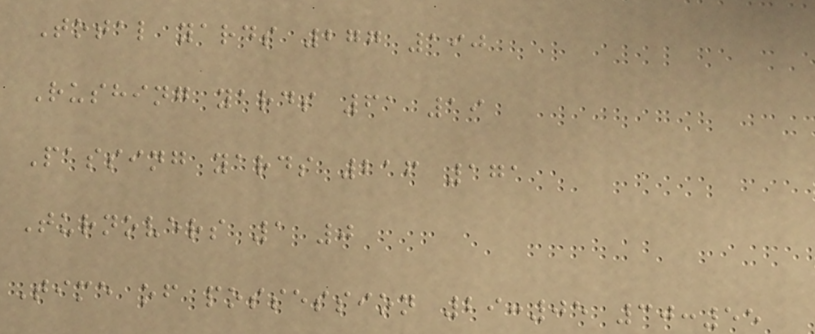Total yards 277 190
Rushing yards 61 19
Passing yards 216 171
Turnovers 1 0
Time of possession 29:05 30:55
